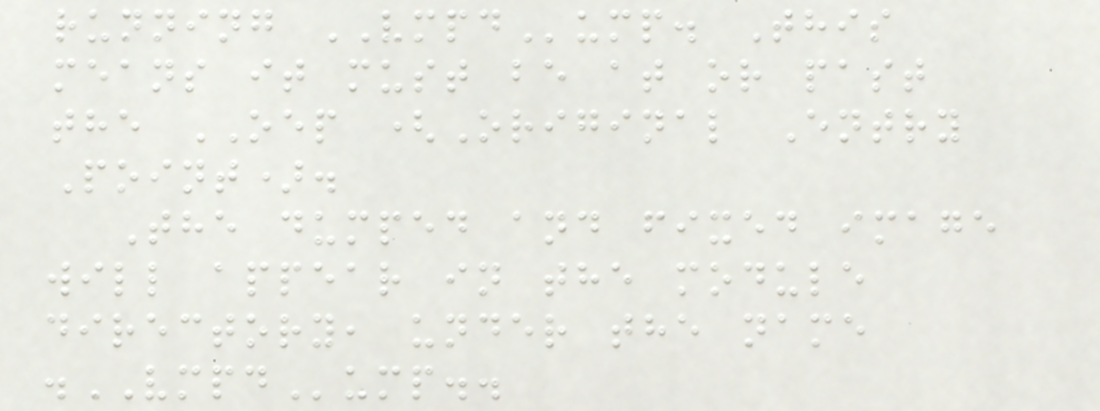running VMPDump. This
means it must be at or past
the OEP (Original Entry
Point).
The dumped and fixed image
will appear in the module
directory, under the name
.VMPDump..
